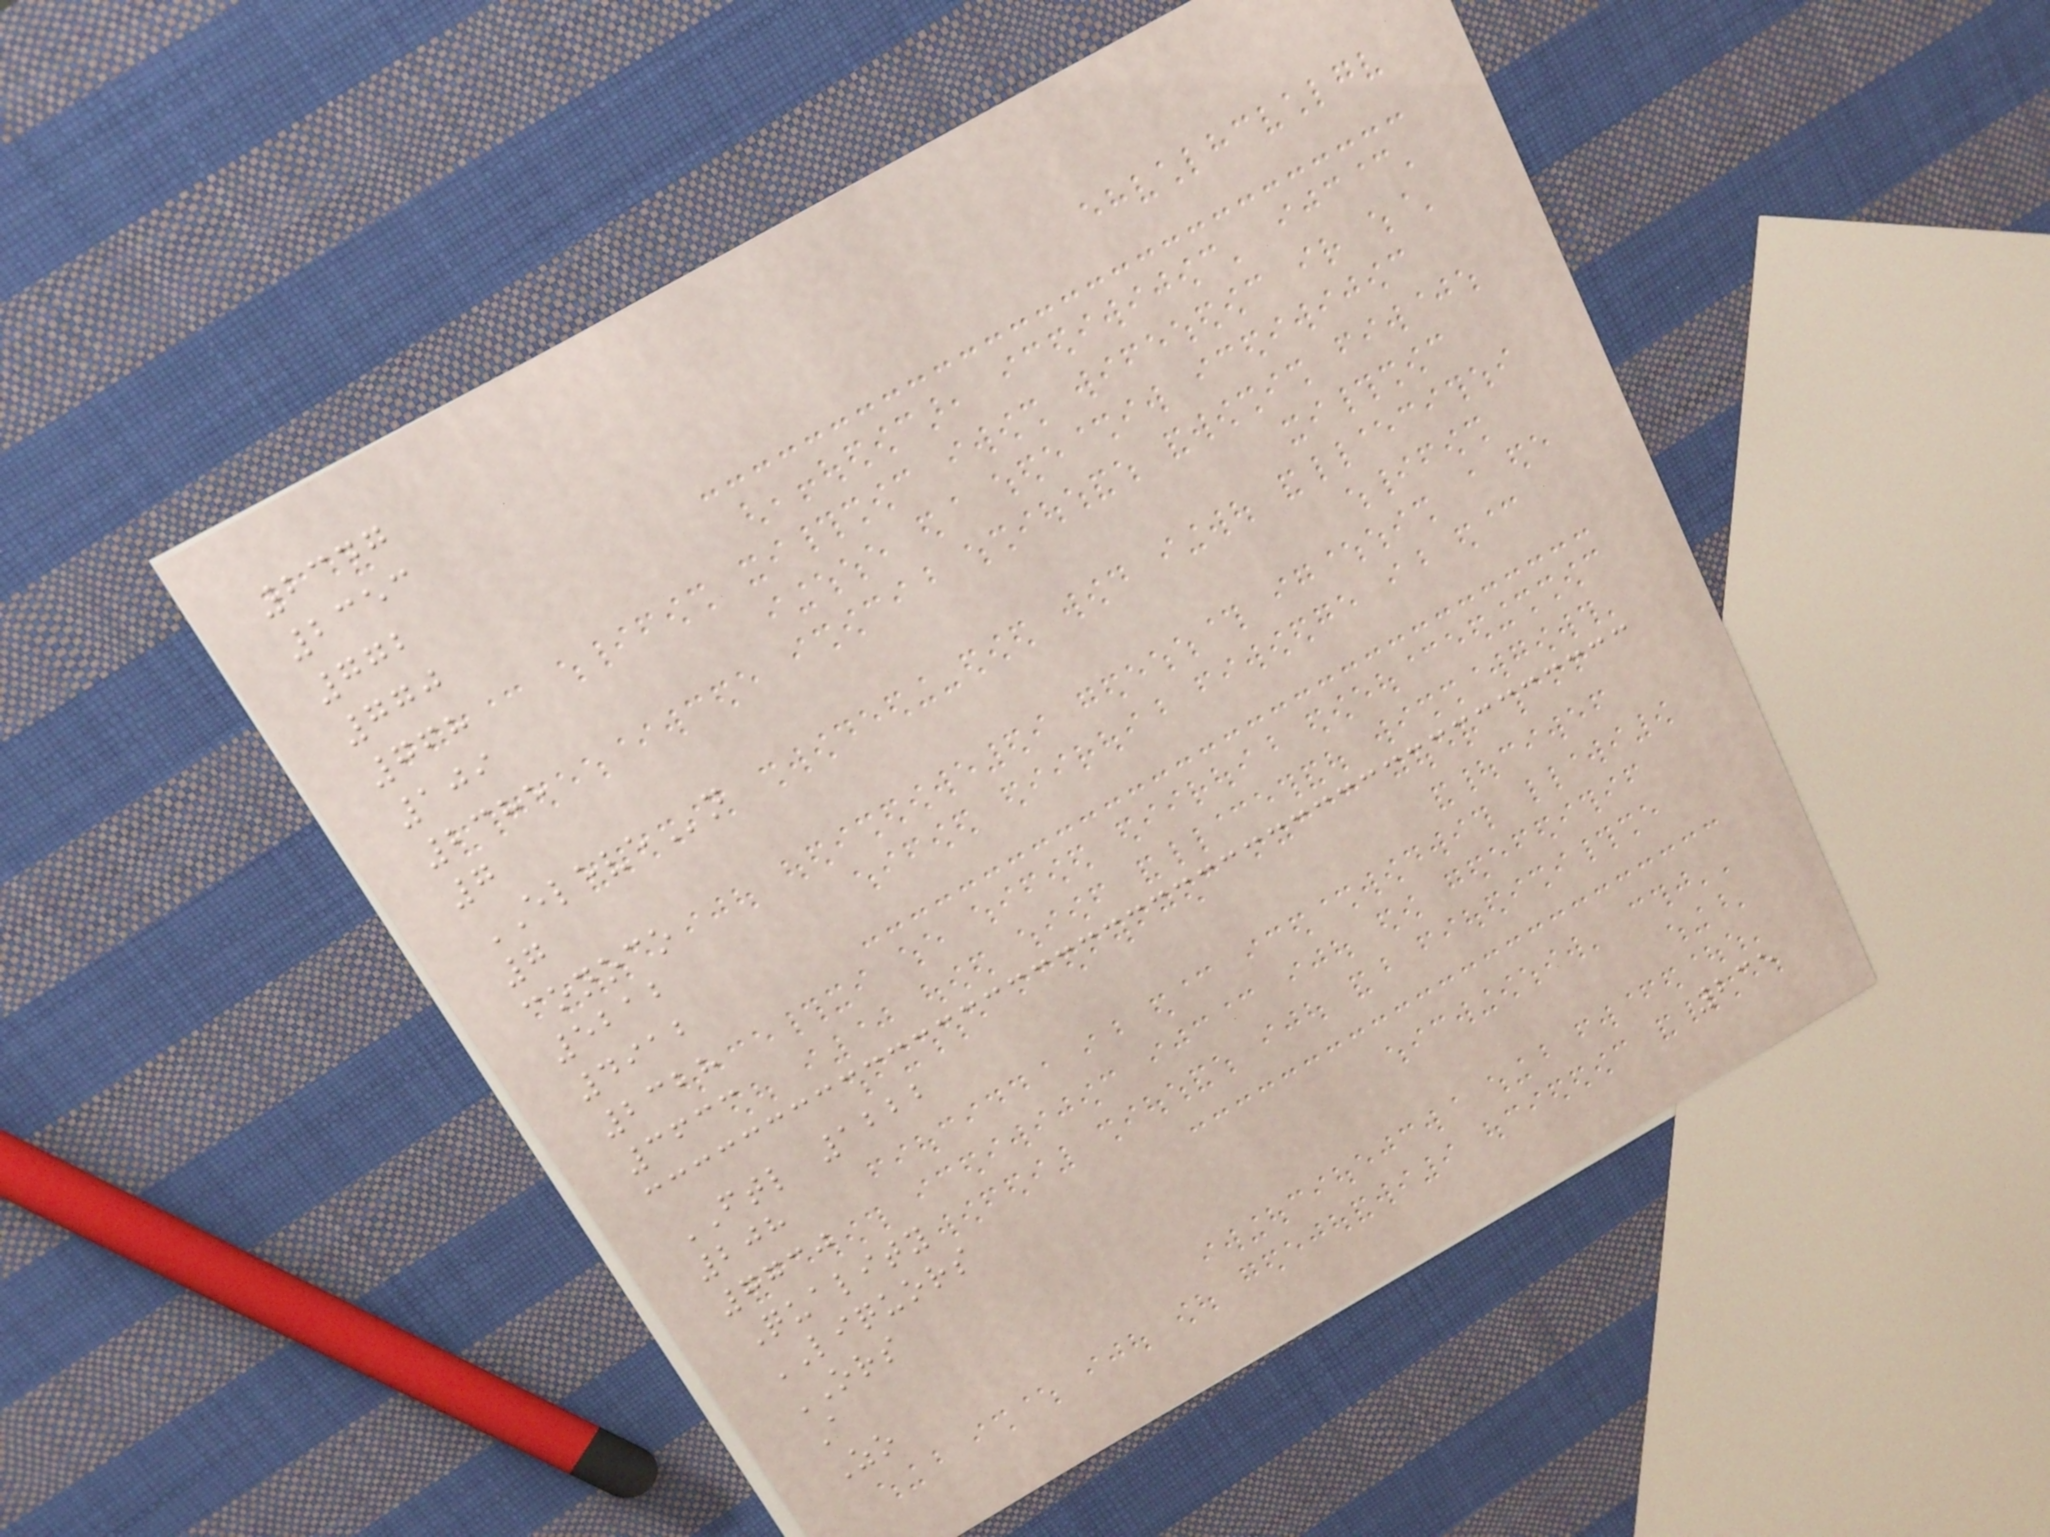2347
2353
772
770
768
109
2385
7
ELEVEn
7
conoco
5212
4912
2328
3633
FTL 1222
208
7730
Quality
LIQUORS
ORS
A
Zo
235
